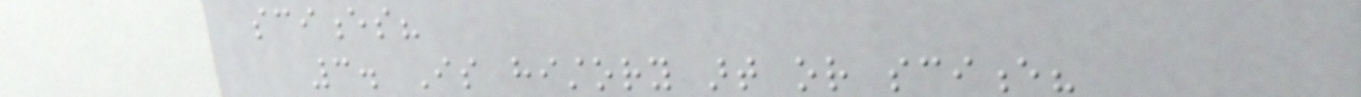sciences?
3. Is history art or science?
